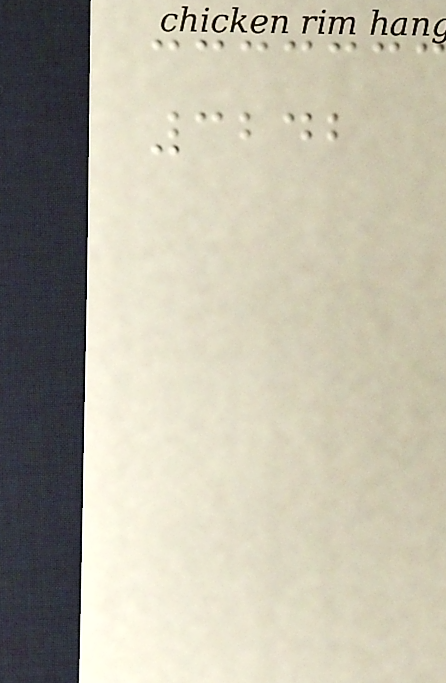3242
